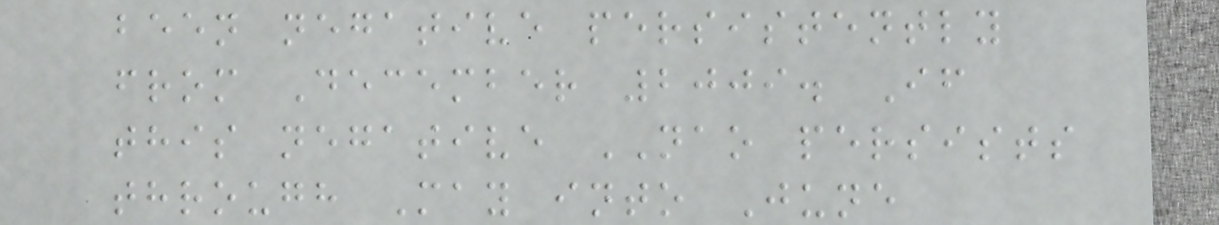been negative persistently
from December 2009. If
this negative NAO persists
through May into June
